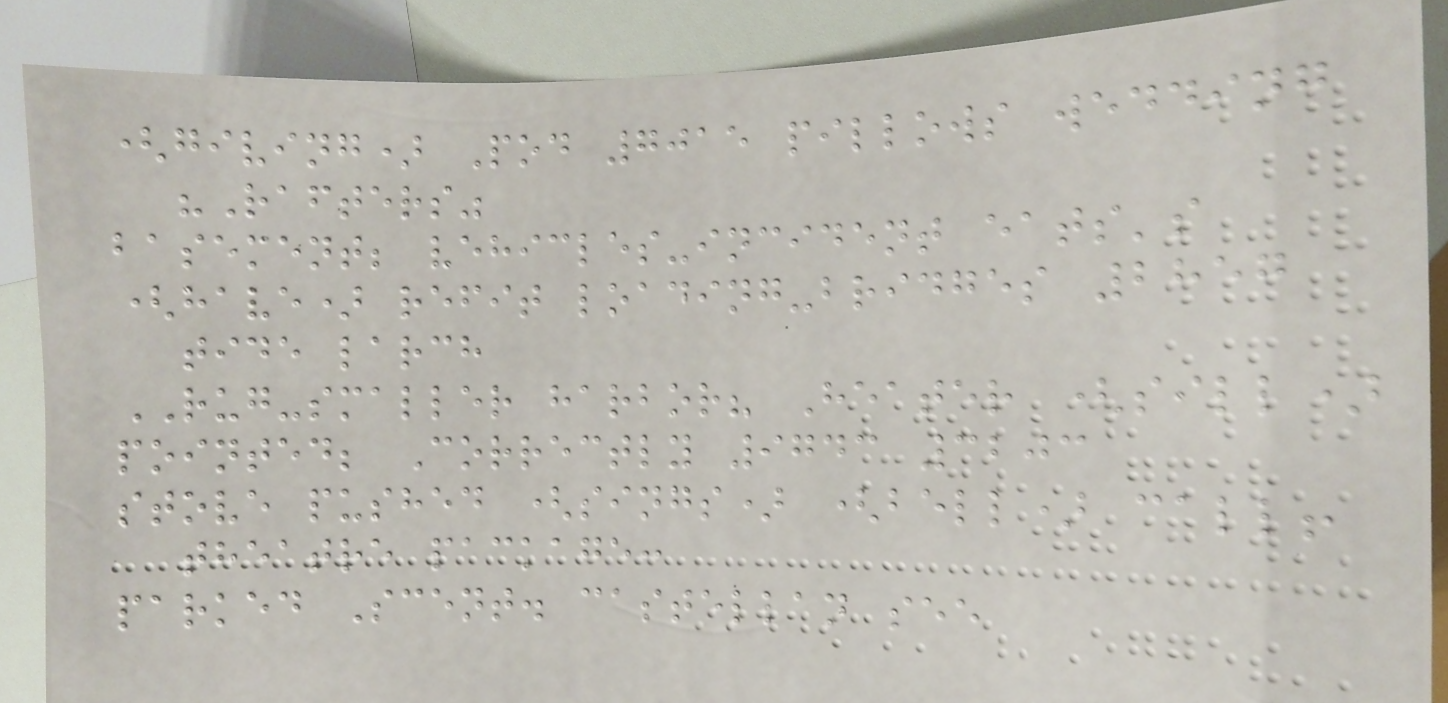(giving) Pod 7015 pillows wedding
"Rafters"
basement; vehicles-incident eats's
(have) refit loading-bridges 2857
tide larch
RUG-smaller harbor? Heater (sill)
pointed; Correctly 9743 3203
stove pushed (sings) (bell) call!
theatre package:
parked Scent. castellan see
